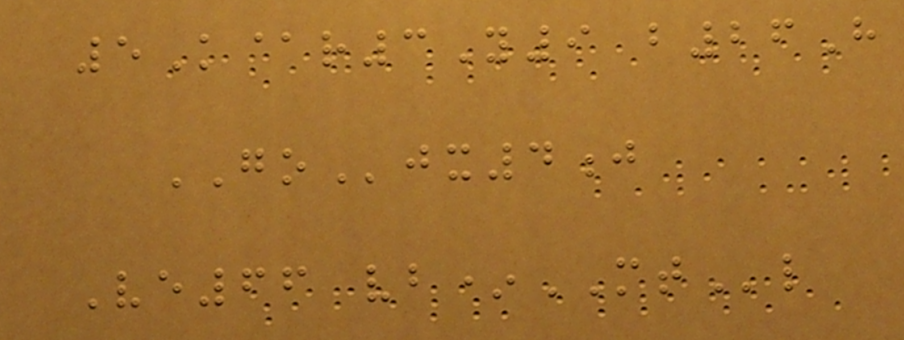5K@r3Y9 b26H
GOjx4j
Ve66 vb*MTl
